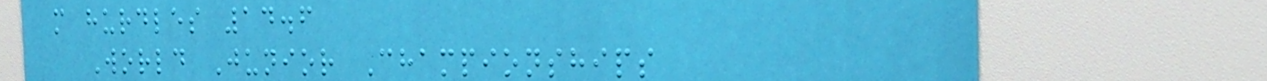m hurdles 14.6
World Junior Championships
